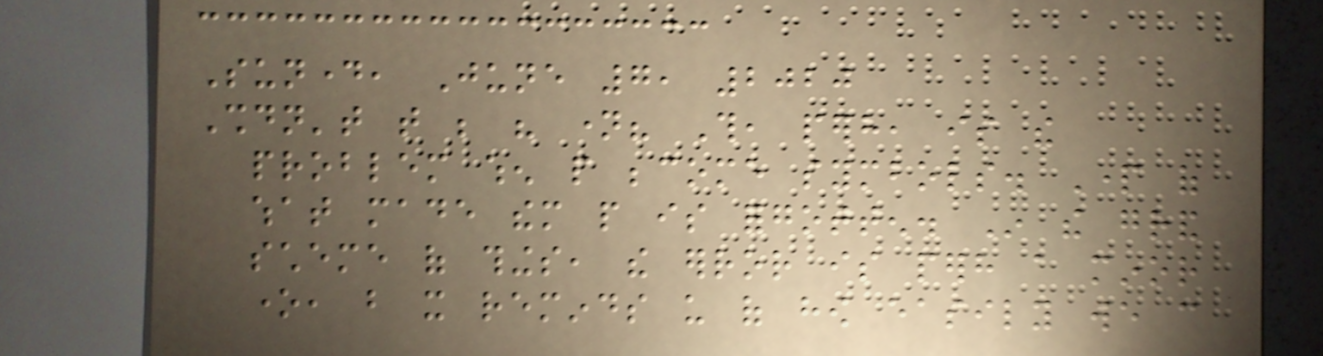Sunday, June 7, 2020
Shouldn't that be his name? This, perhaps, is the
problem when people become symbols. Part of
what made them people is forgotten. In the grand
scheme of things, the error is perhaps a minor
one, but it reminds us of how easily we can
